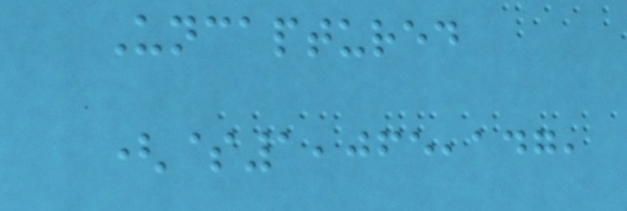Uncaptured
($1,065,147,
